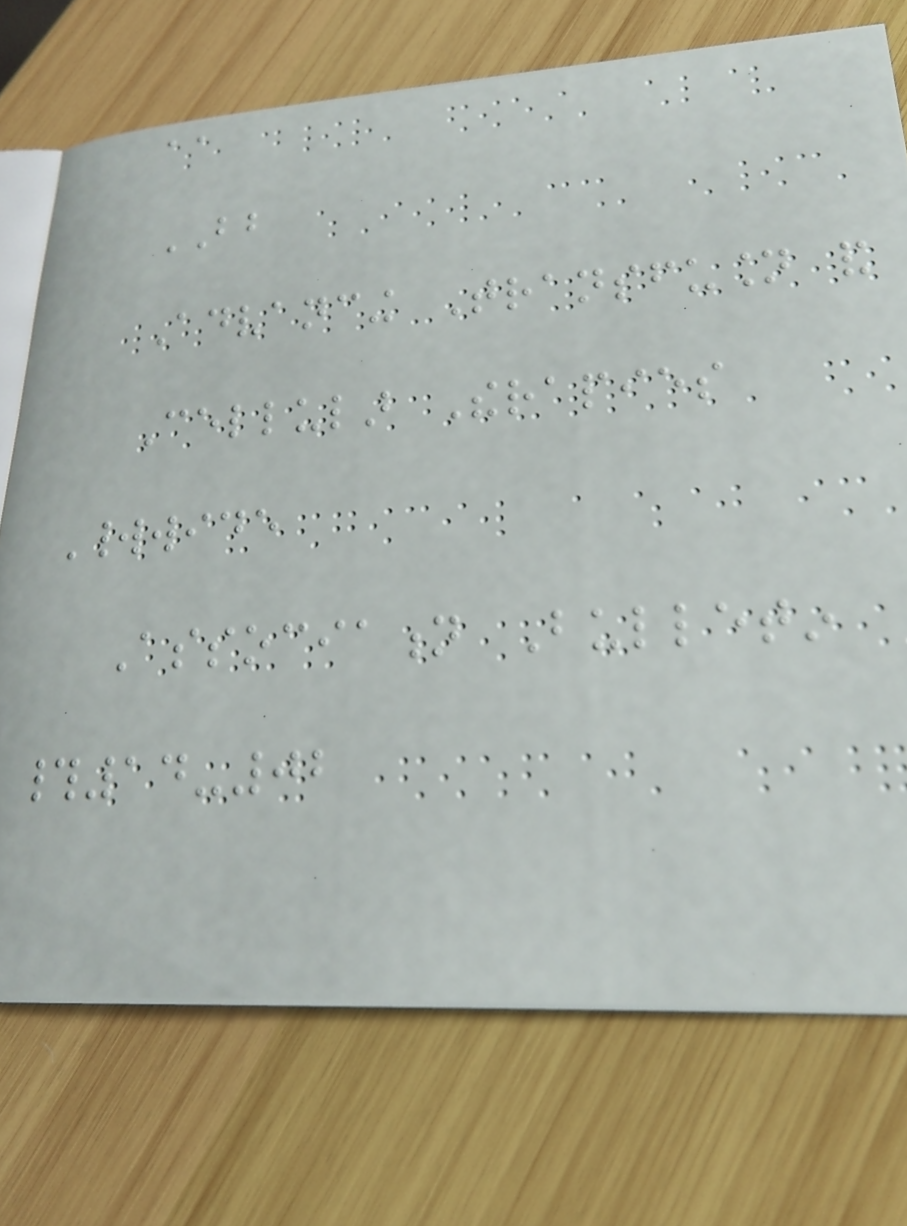aa
BB
Advancing Transfusion and
Cellular Therapies
Worldwide
Association Bulletin
#14-02
